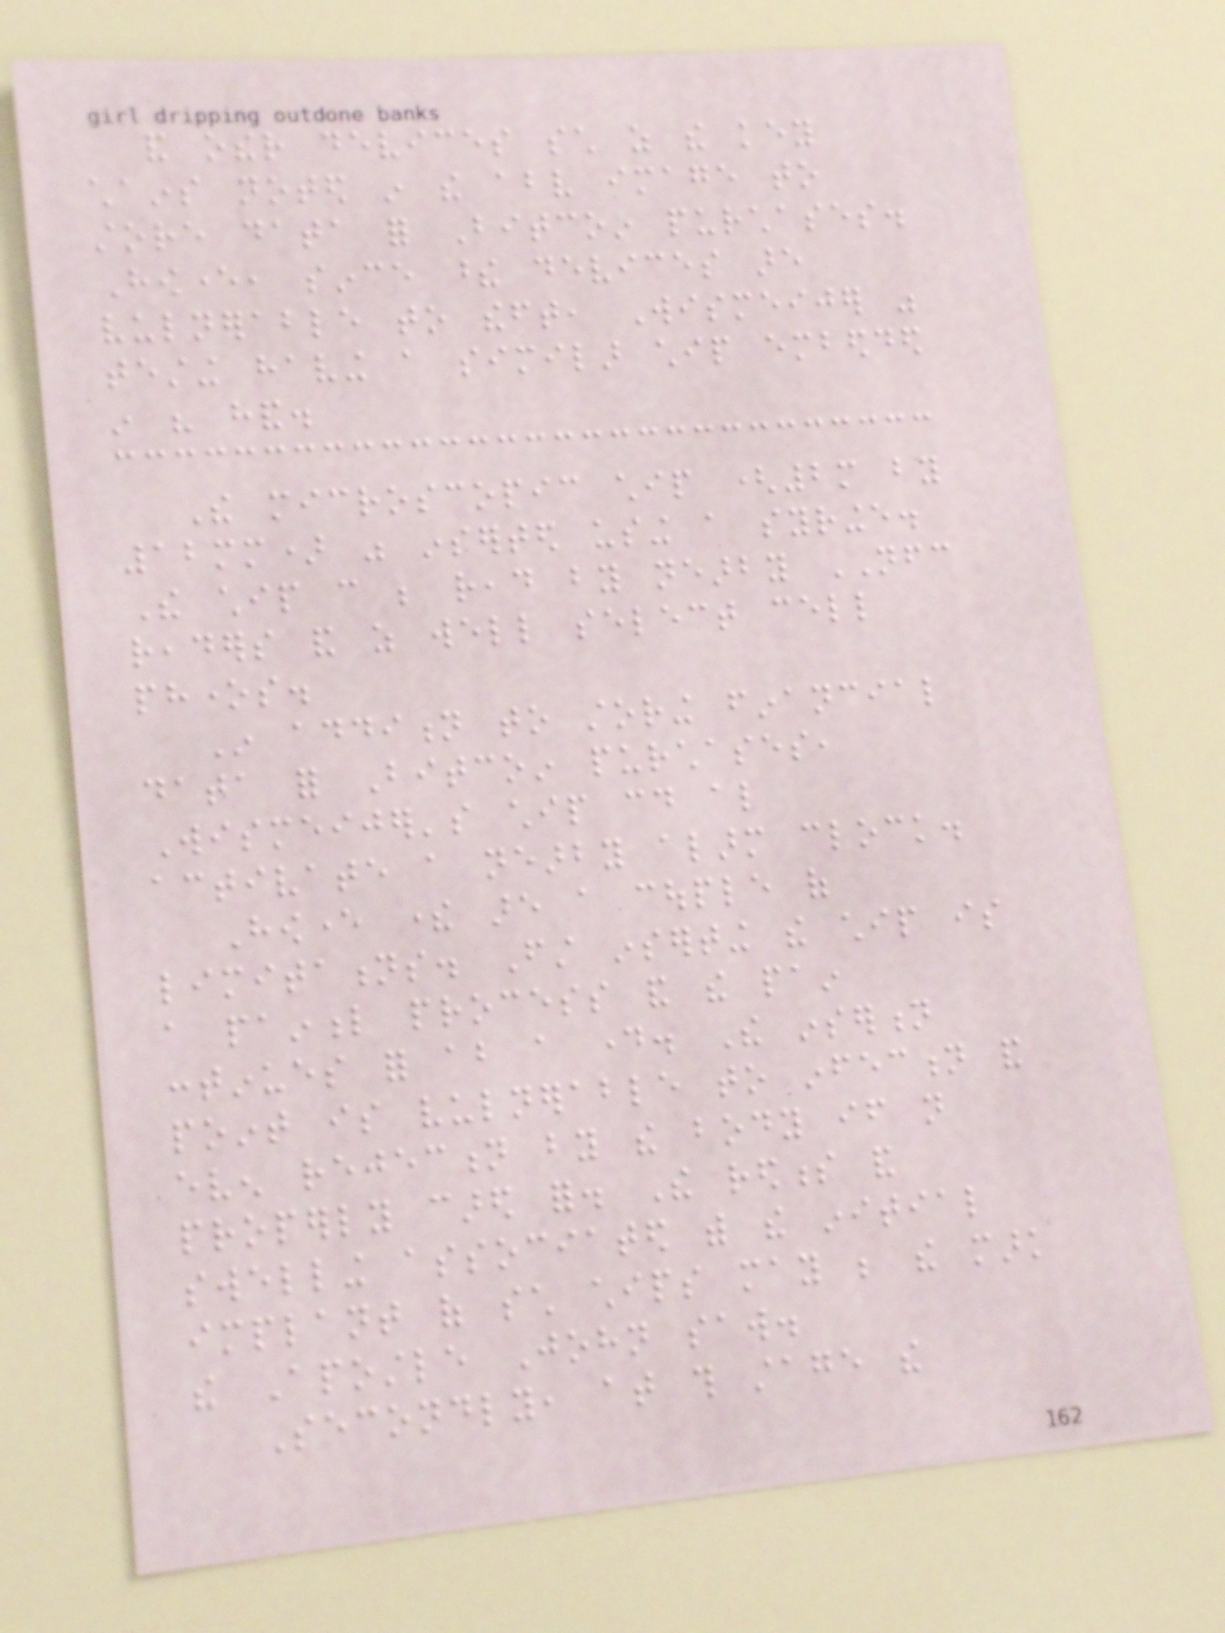and other devices such as the key
chains noted in the above image to
store data for Bitcoin purchases.
However, since these devices are
vulnerable to theft, Wismeijer was
testing having a similar chip embedded
in his hand.
The microscopic chip (2m by
12mm) was inserted using a syringe.
The chip can be read by nearby NFC
readers and as well select cell
phones.
In addition to storing financial
data for Bitcoin purchases,
Wismeijer's chip could also
activate a nearby alarm clock.
However there are a couple of
limitations. First inserting the chip is
a painful process and the pain
continues for about a day. The insertion
point is vulnerable to infection and
even rejection by the body if not
properly cared for. The redness and
swelling associated with the initial
implant of such chips may be the mark
the Apostle John saw.
Secondly, at this stage the
